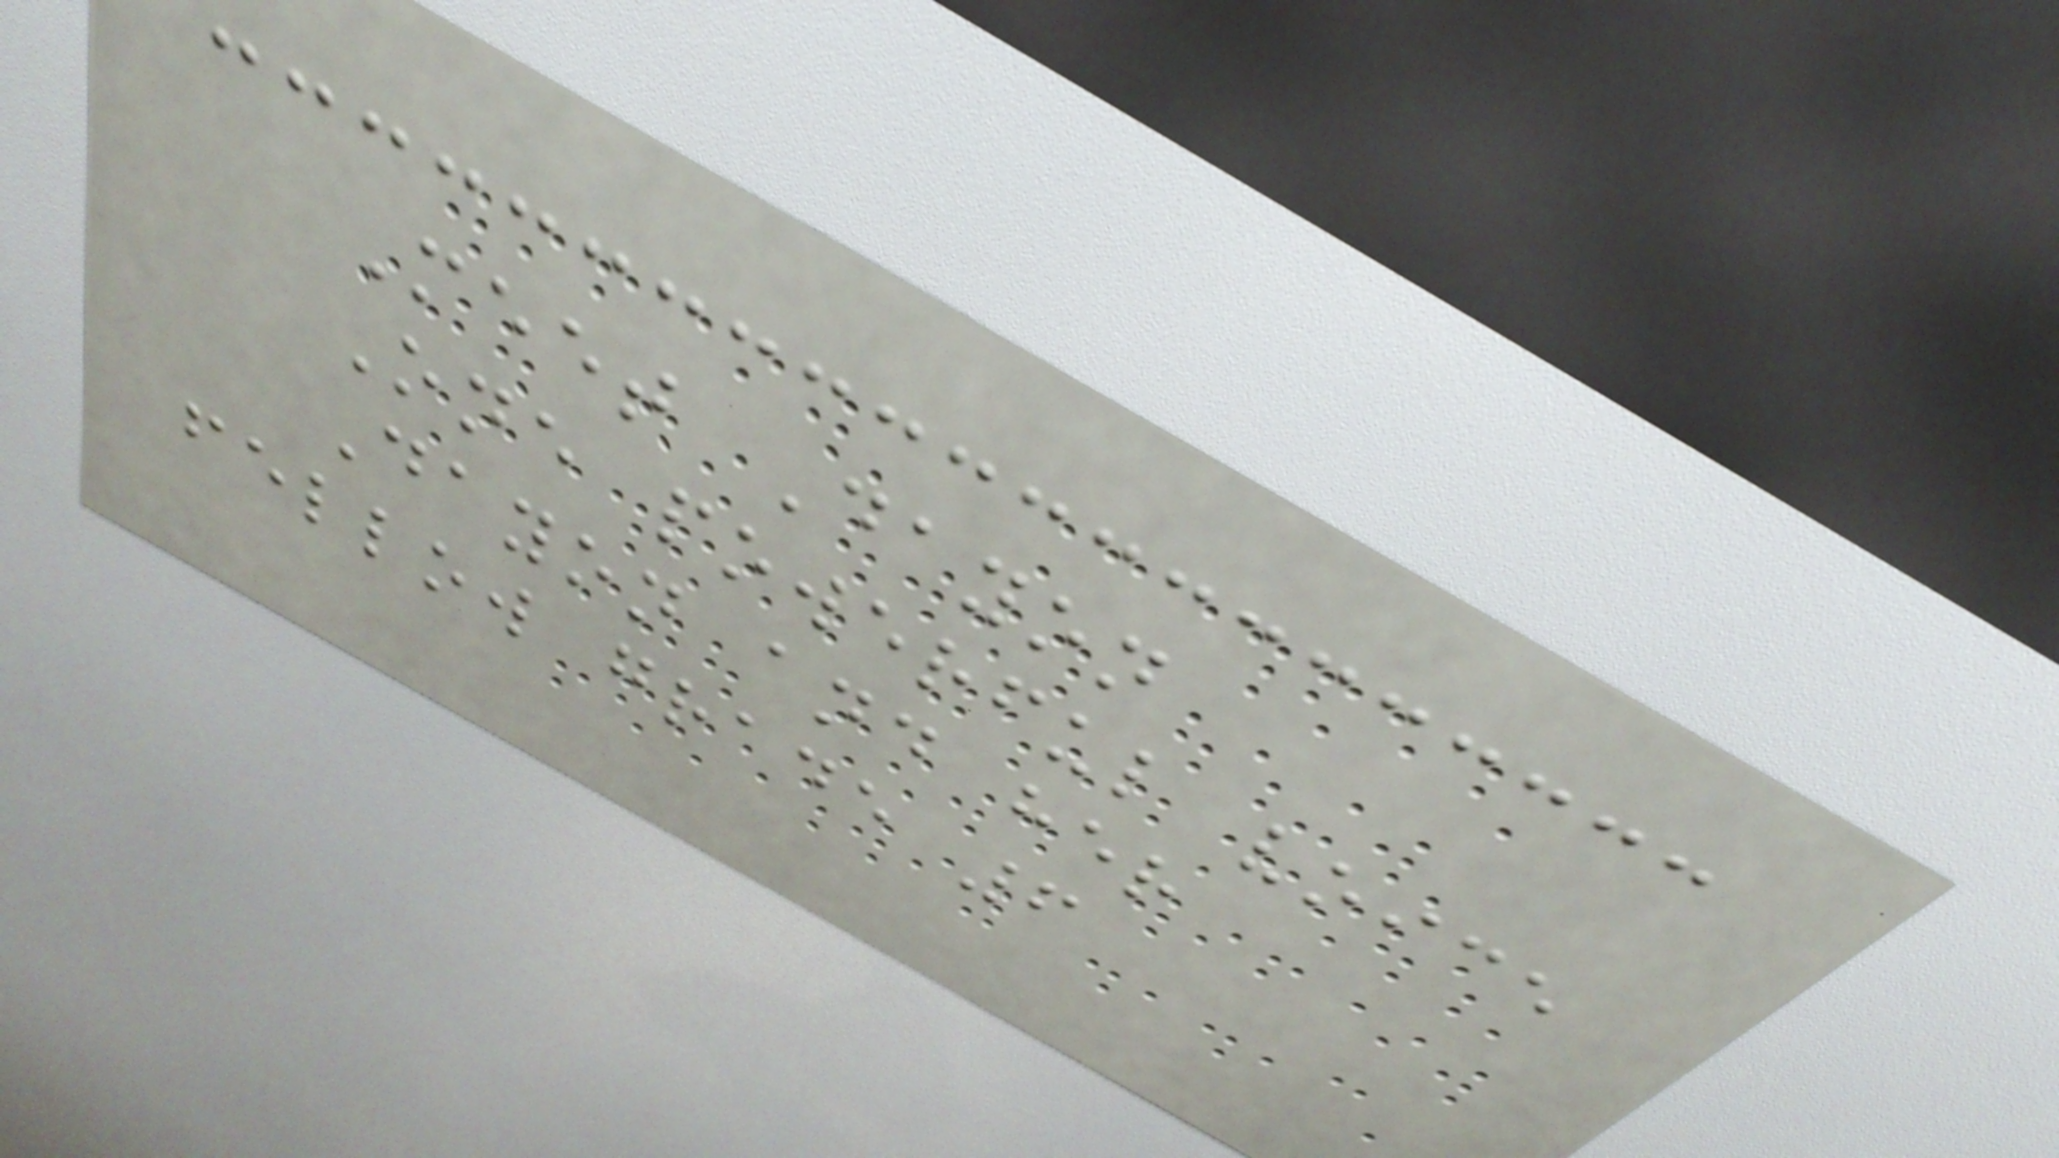Meet Dayon
One powerful voice
Dayon and her
fellow grade 6
